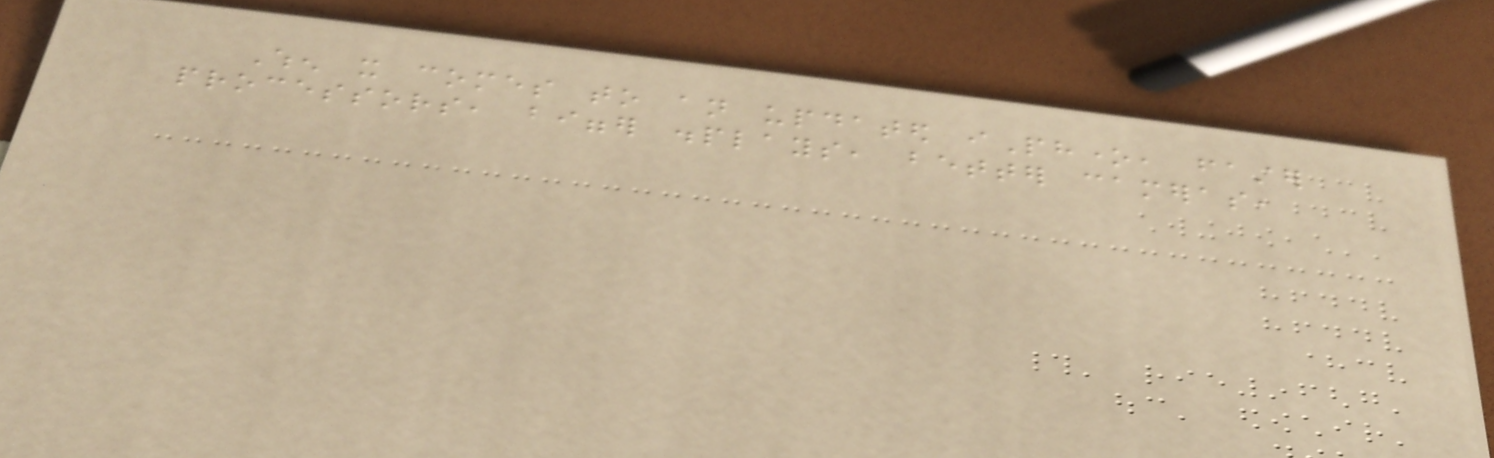When it comes to an updated iPhone, faster
processors, bigger displays, better cameras,
